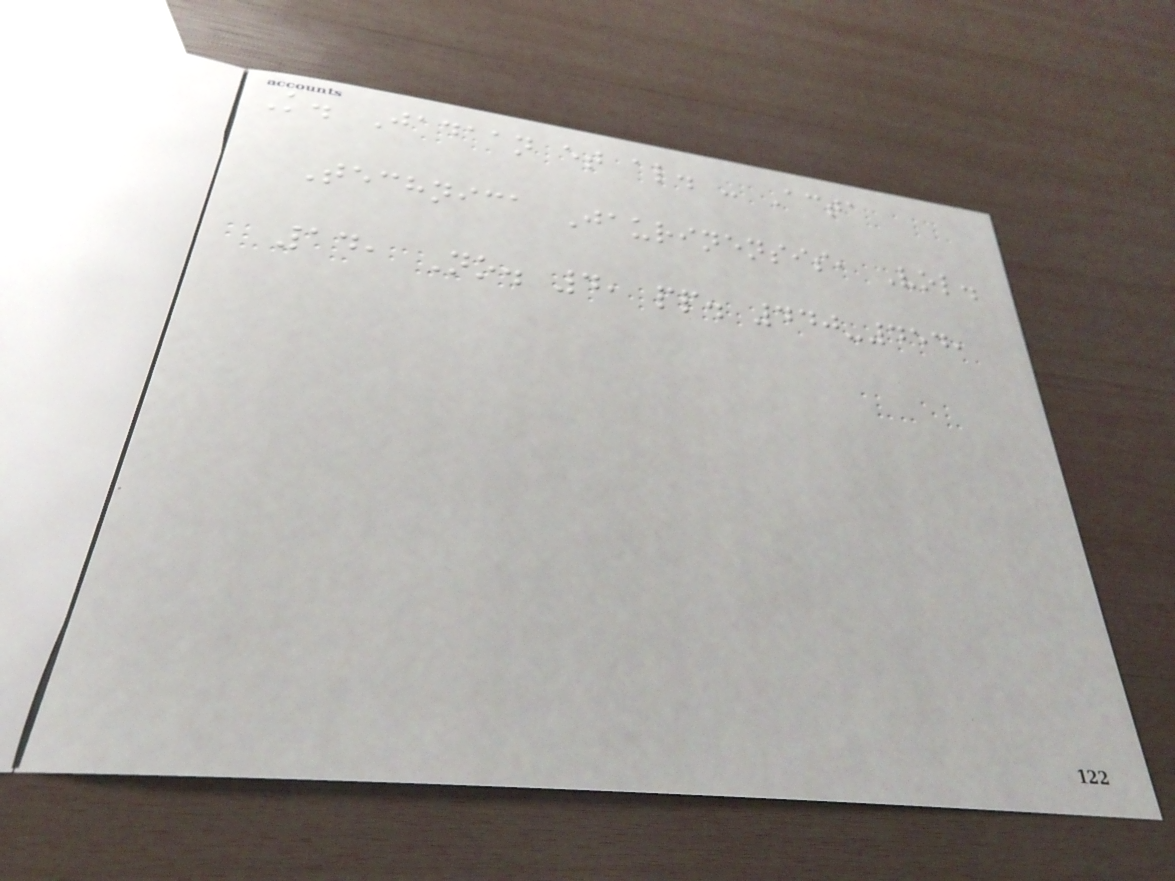K. Jadaan et al. - Acta
Technica Jaurinensis, Vol.
14, No. 4, pp. 440-454,
